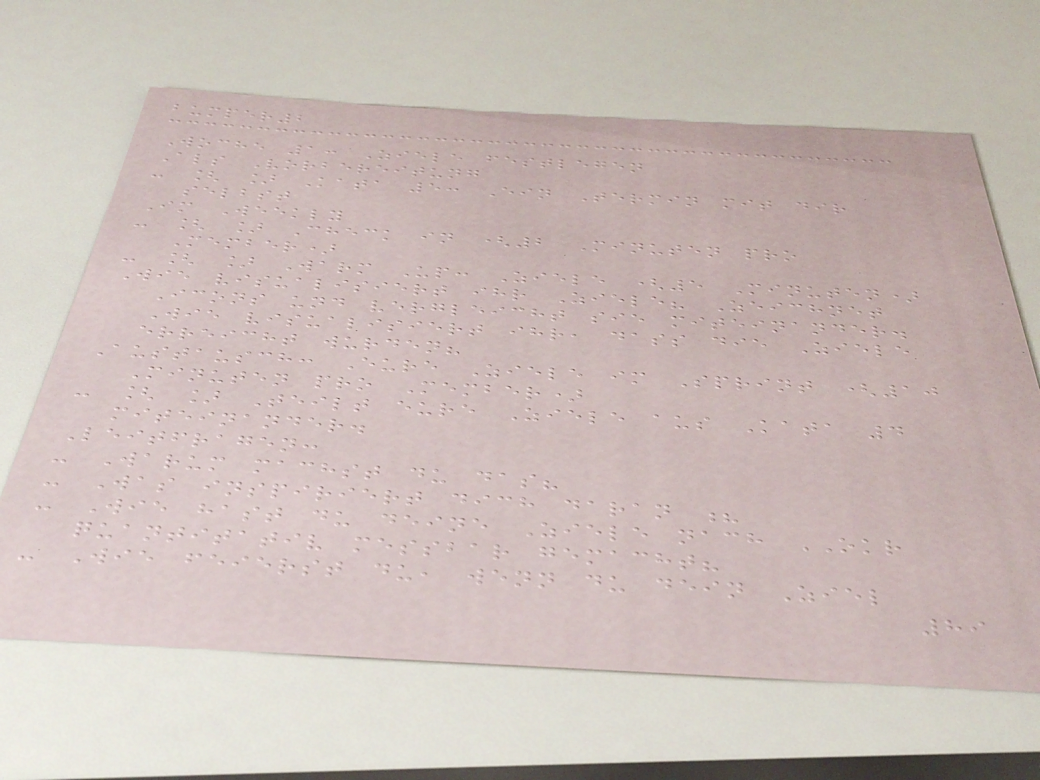bumper2
Woche 1: Ziele festlegen
Als Vorbereitung
- [ ] Kata 5: Ein Termin mit dir
selbst
Im Weekly
- [ ] Check in (2 Minuten pro
Member)
- [ ] Warm Up: Ziele (5 Minuten)
Wie visualisiert ihr Ziele? Zeichnet
Icons und vergleicht sie miteinander.
Wie visualisiert ihr, dass die Ziele
erreicht wurden?
Austausch: Eure Ziele im Sprint (10
Minuten pro Member)
- [ ] Teilt eure Ziele aus Kata 4
miteinander.
Leitfragen:
- Warum machst du das?
- Was inspiriert dich daran ?
- Wie hast du deine Ziele nach OKR
quantitativ messbar gemacht?
- Wie feierst du, wenn du dein Ziel
89
